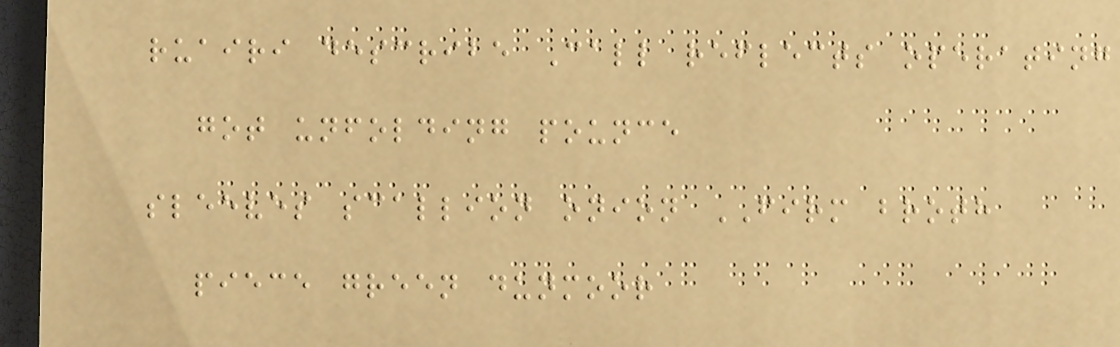ruairi describe Call reflects operating
got unfolding pounce
sleeves scallion onion FIRM broth
piece green dunmoor
